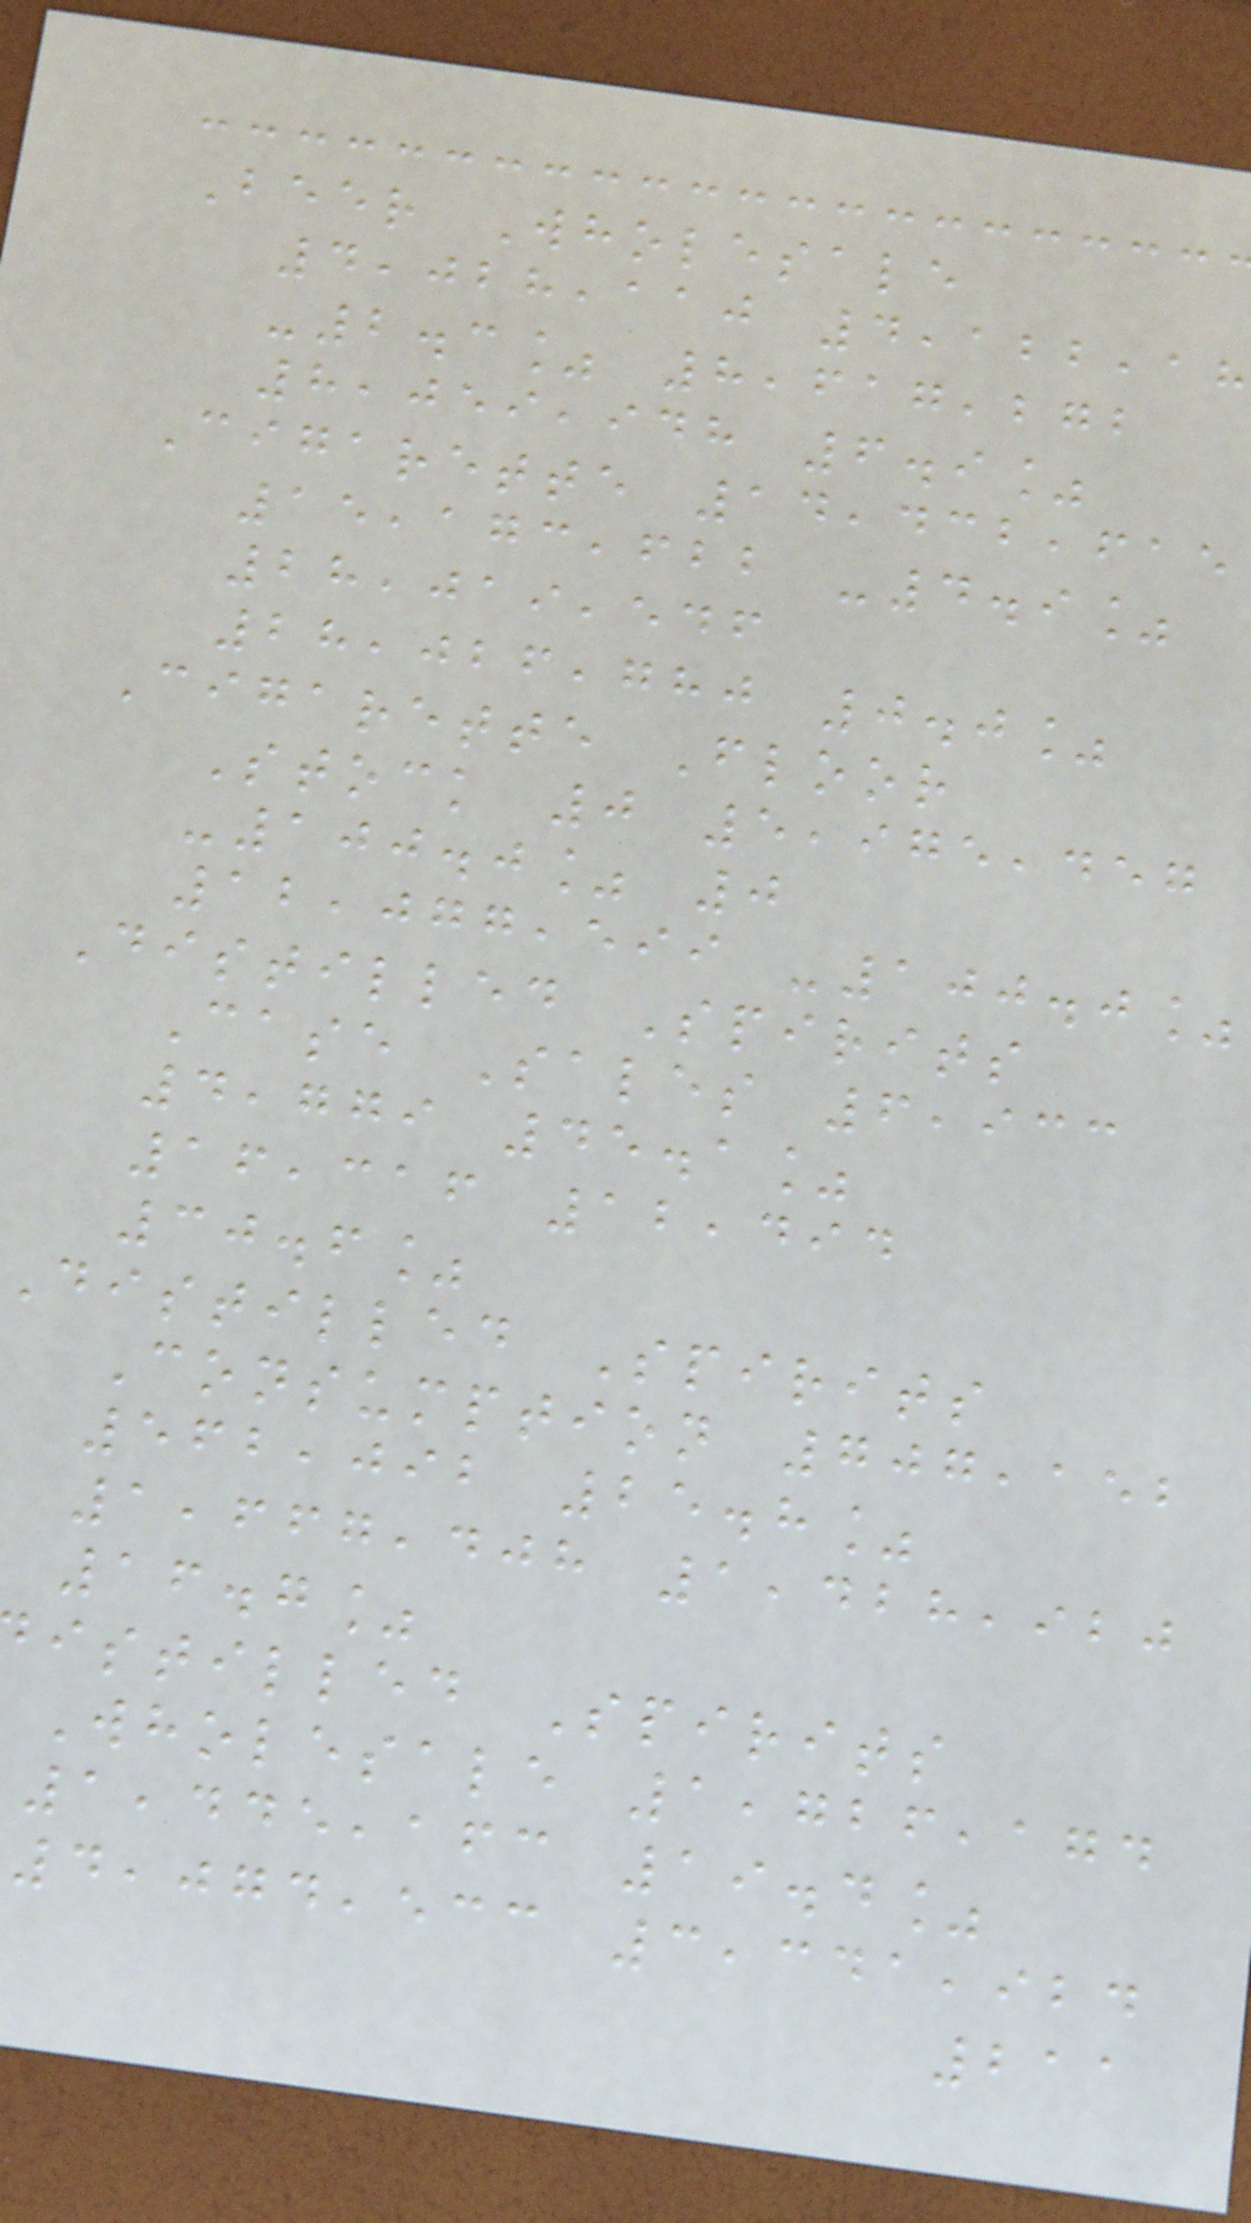Beer Wholesale
4,028,110 4,122,18
-2.3% 8,617,272
8,059,948 6.9%
Cigarette 14,432,615
15,173,622 -4.9%
28,019,546
28,026,780 0.0%
Cigarette Floor
Stock 0 5,975,457
-100.0% 0
12,077,599 -100.0%
Distilled Spirits
Case Sales 6,933
4,779 45.1%
16,316 12,494
30.6%
distilled Spirits
Consumption 707,152
562,092 25.8%
1,667,408 1,428,920
16.7%
istilled Spirits
Wholesale 1,726,174
1,445,163 19.4%
4,074,533 3,341,924
211
